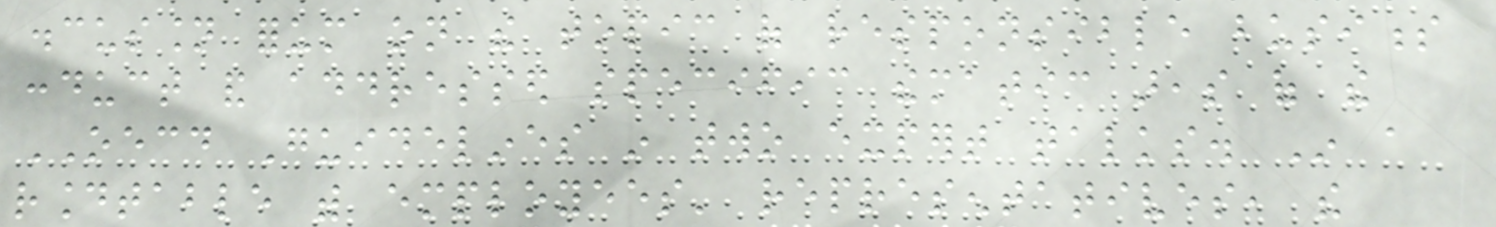discussion forum on the topic of responsible business
conduct and addressed specific thematic areas of the
OECD Guidelines in two expert talks. In a
roundtable with employees' representatives, the
